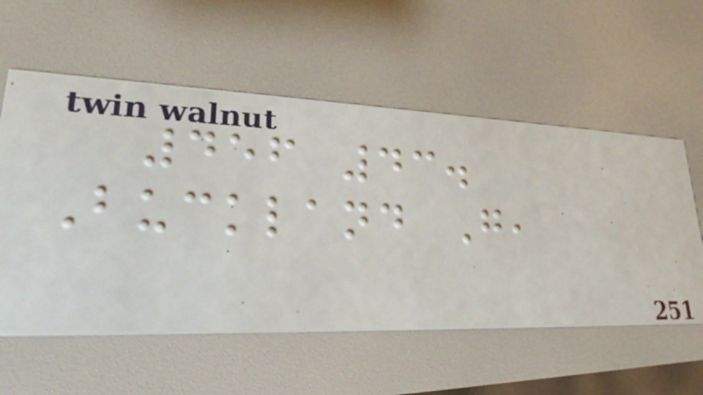456 43.
Buckland G,
